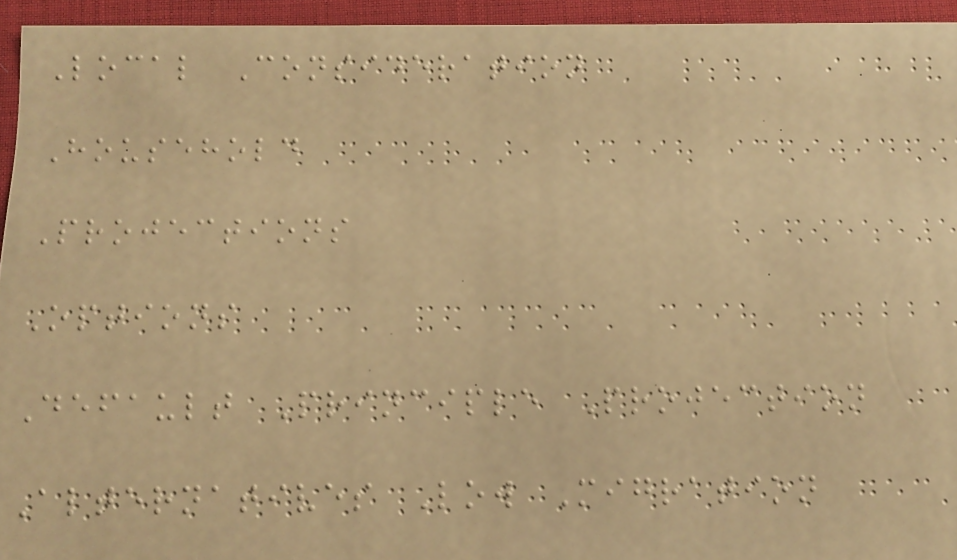Local Consideration
Household
Projections
Options
Default Principle Projection
Alternatives Low Migration
